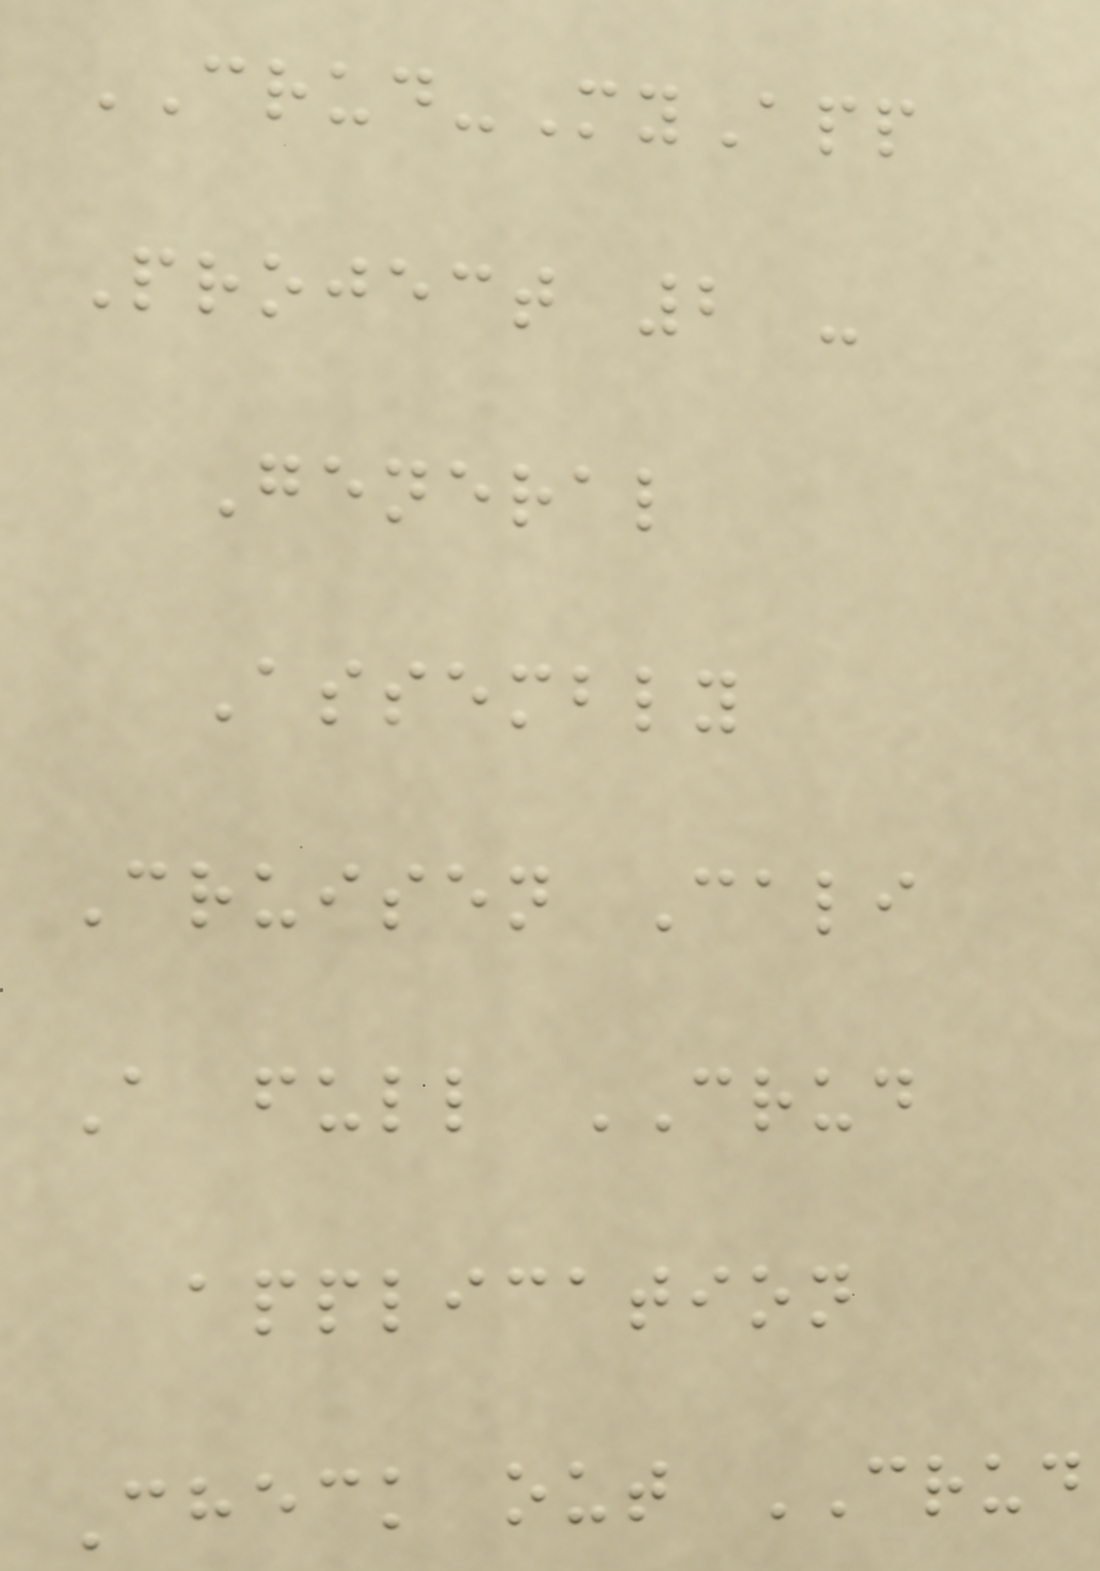CRUD-MyApp
Project 2 -
General
Assembly
Cruisen Cali
A full CRUD
application
Check out CRUD
